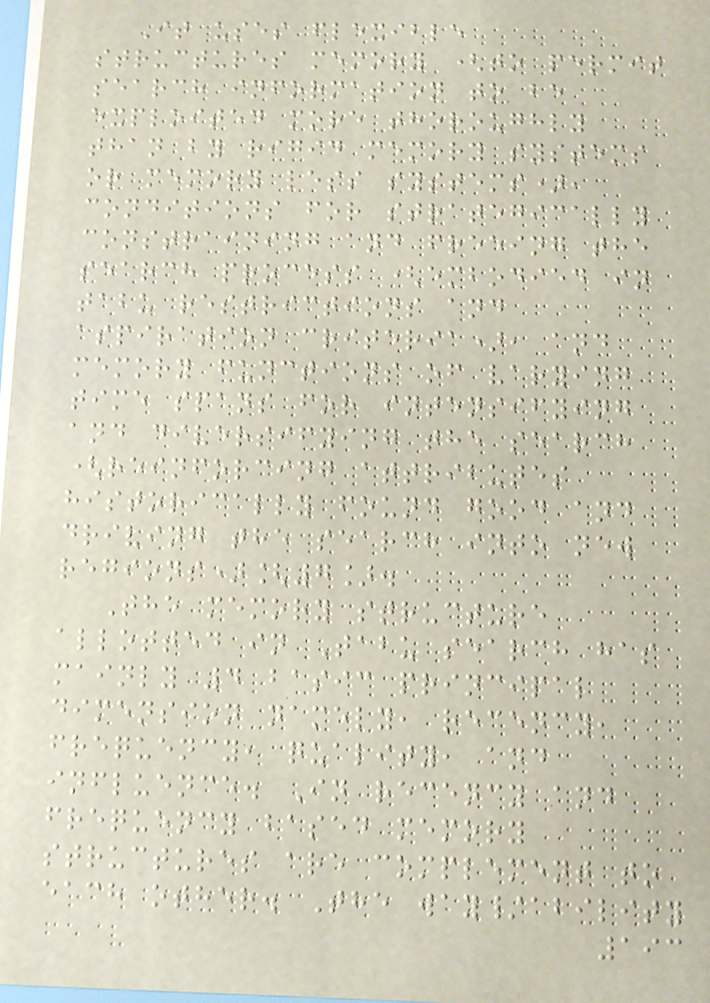It uses flexible
structures memory (to permit
search information to be
exploited more thoroughly
than by rigid memory systems
or memory less systems),
conditions for strategically
constraining and freeing the
search process (embodied in
tabu restrictions and
aspiration criteria), and
memory functions of varying
time spans for intensifying
and diversifying the search
(reinforcing attributes
historically found good and
driving the search into new
regions)[7].
The memory structure
allotted in Tabu search has
mainly 4 basic principal
dimension namely, recency,
frequency, quality, and
influence. In recency and
frequency based memory
structures are complement to
each other. The way/ability
193
